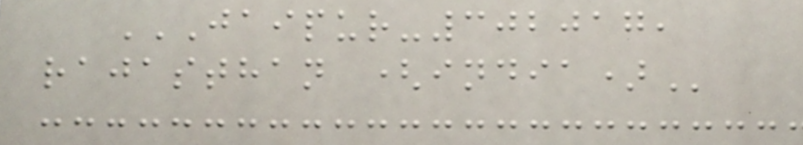JAIPUR-302017,
RAJASTHAN (INDIA)
